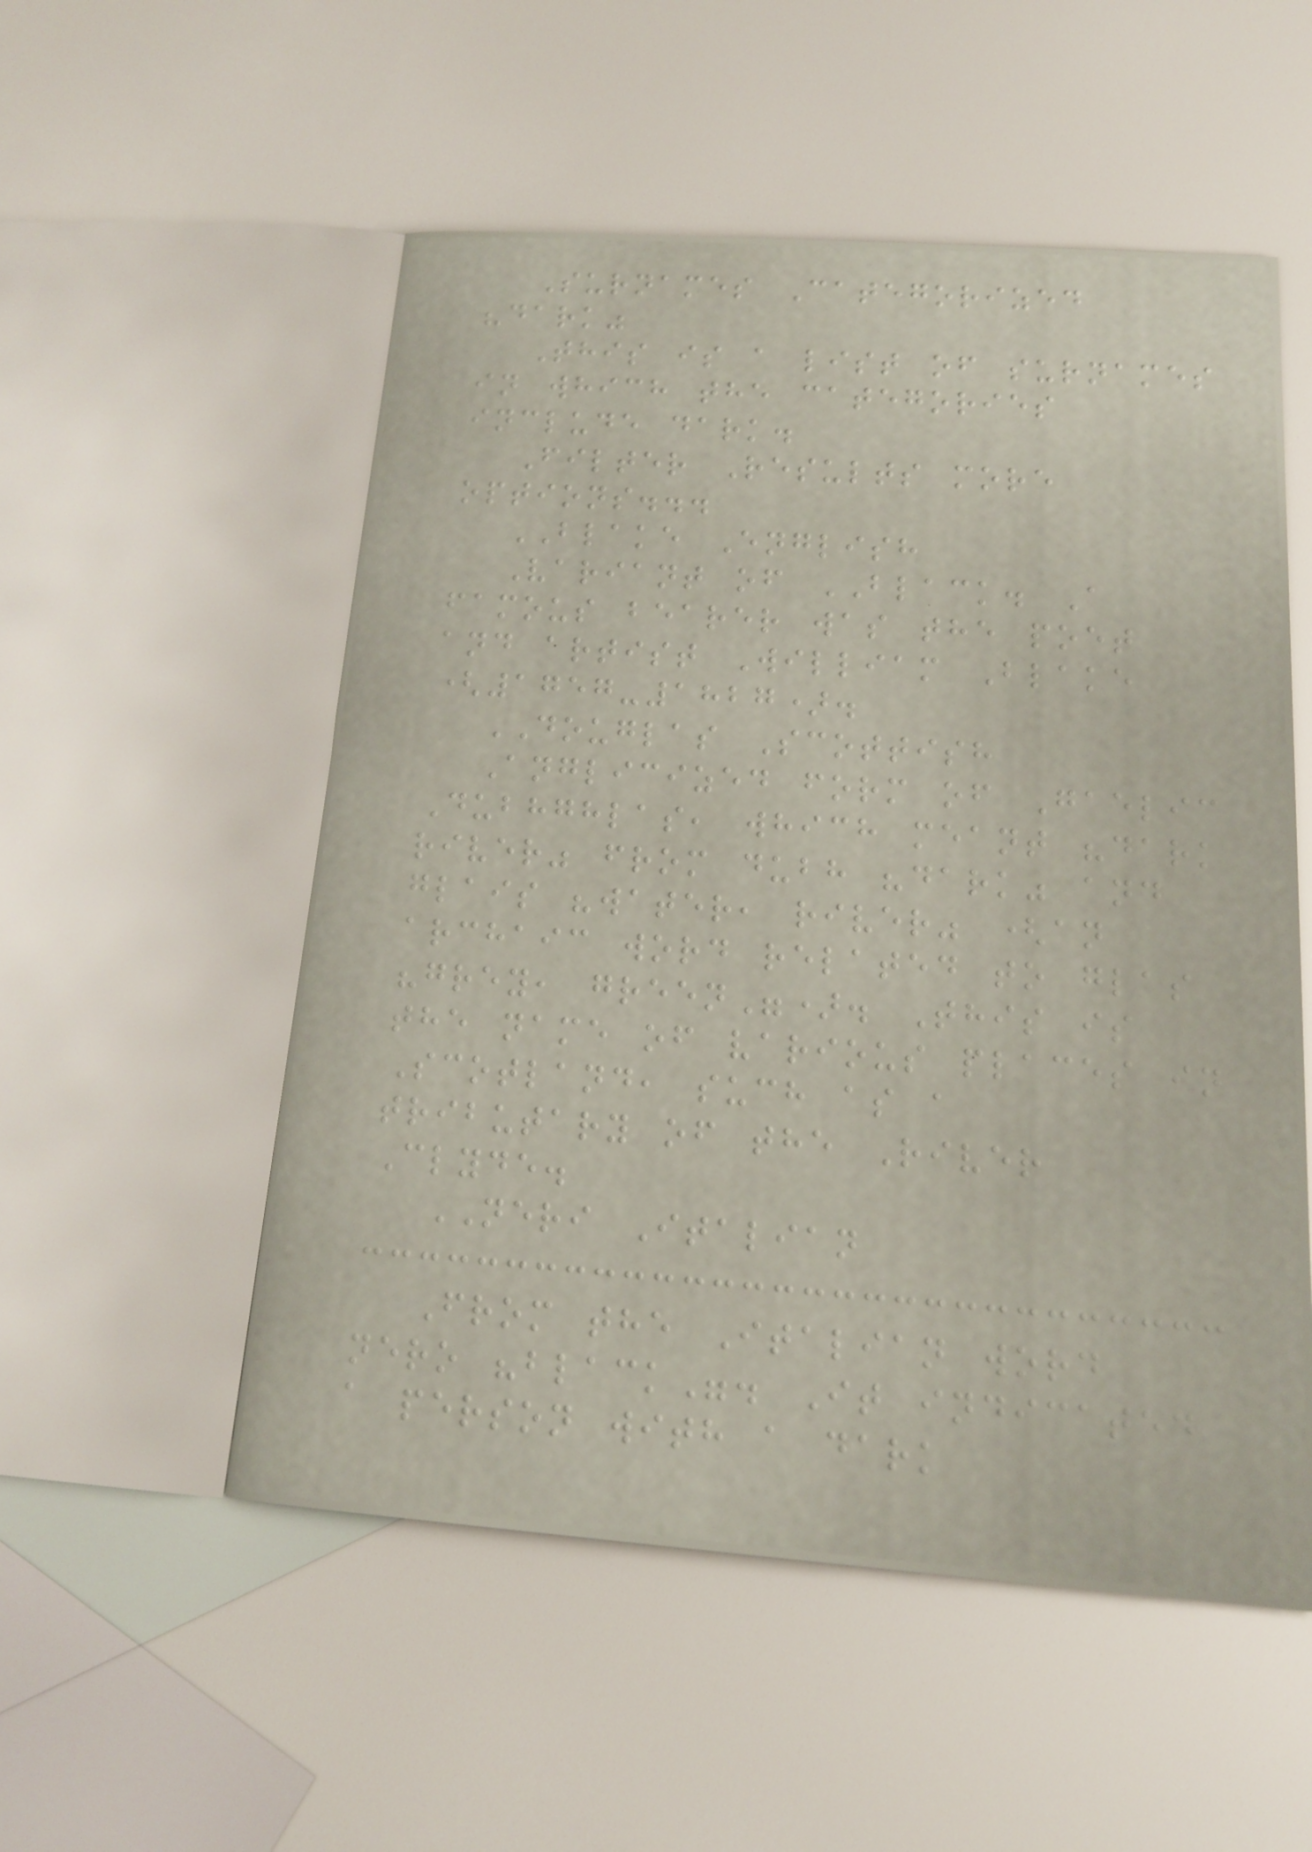Surnames Categorized
"dark"
This is a list of surnames
in which the categories
include dark.
Filter Results more
options...
BLAKE English
Variant of BLACK. A
famous bearer was the poet
and artist William Blake
(1757-1827).
DOUGLAS Scottish
Anglicized form of Gaelic
Dubhghlas, which meant "dark
river" from dubh "dark" and
glais "water, river" (an
archaic word related to glas
"grey, green"). This is
the name of various places in
Scotland, such as a
tributary of the River
Clyde.
NERI Italian
From the Italian word
nero "black". It indicated
a person with a dark
